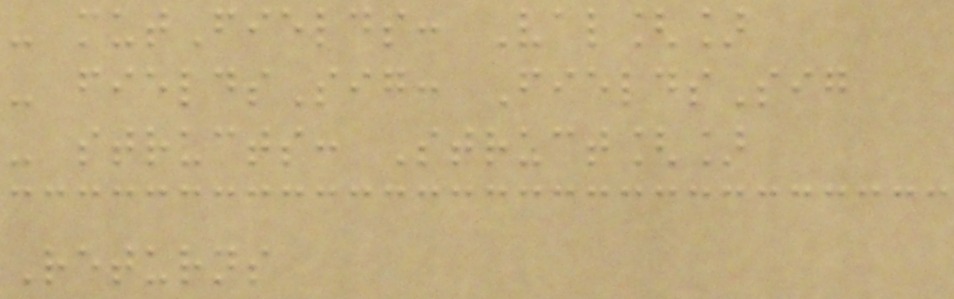- mutFields: Val[]
- fieldsSig: FieldsSig
- structs: Struct[]
Returns
